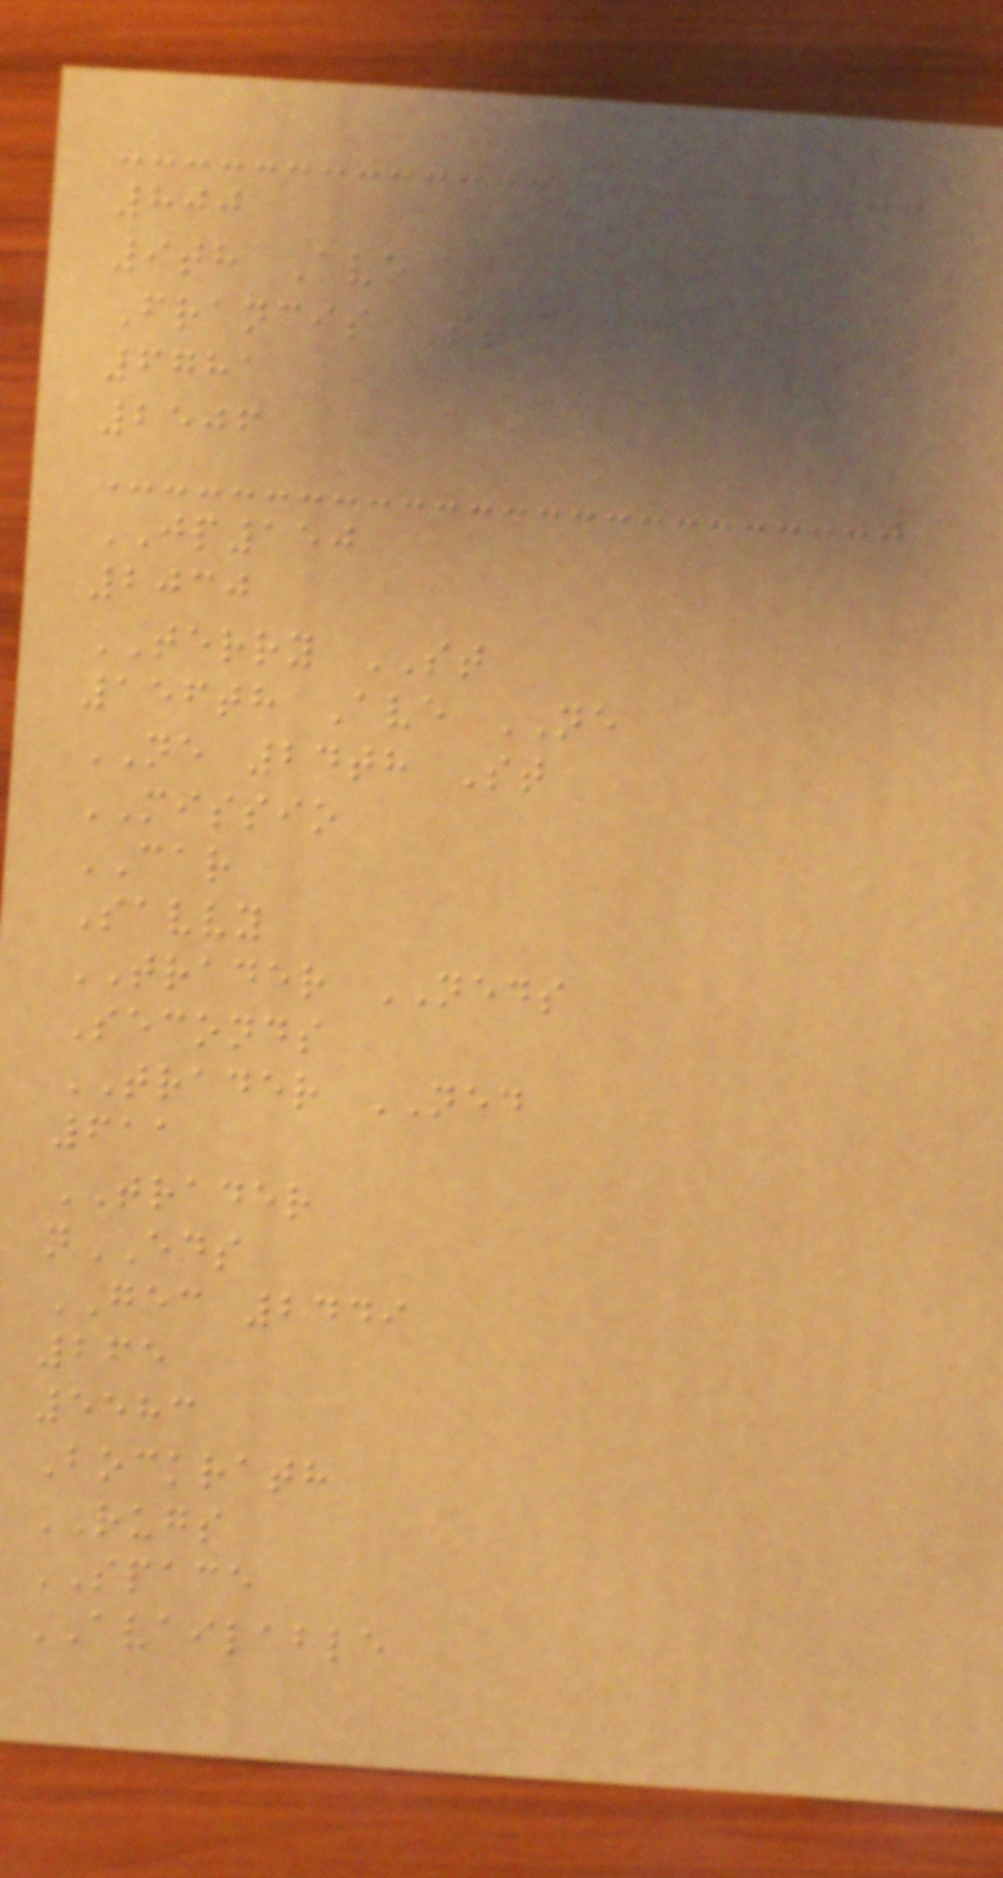800
9th Ave
Francis St
6781
2506
JP150
2030
TERRY ST
156th Ave NE
NE 24th St
MISSIO
CAR
Savvy
TRADER NEDS
Seconds
TRADER NED
611
TRADER
nEDS
GEC 2449
265
5583
Bockrath
RUGS
SPACE
AVAILABLE
